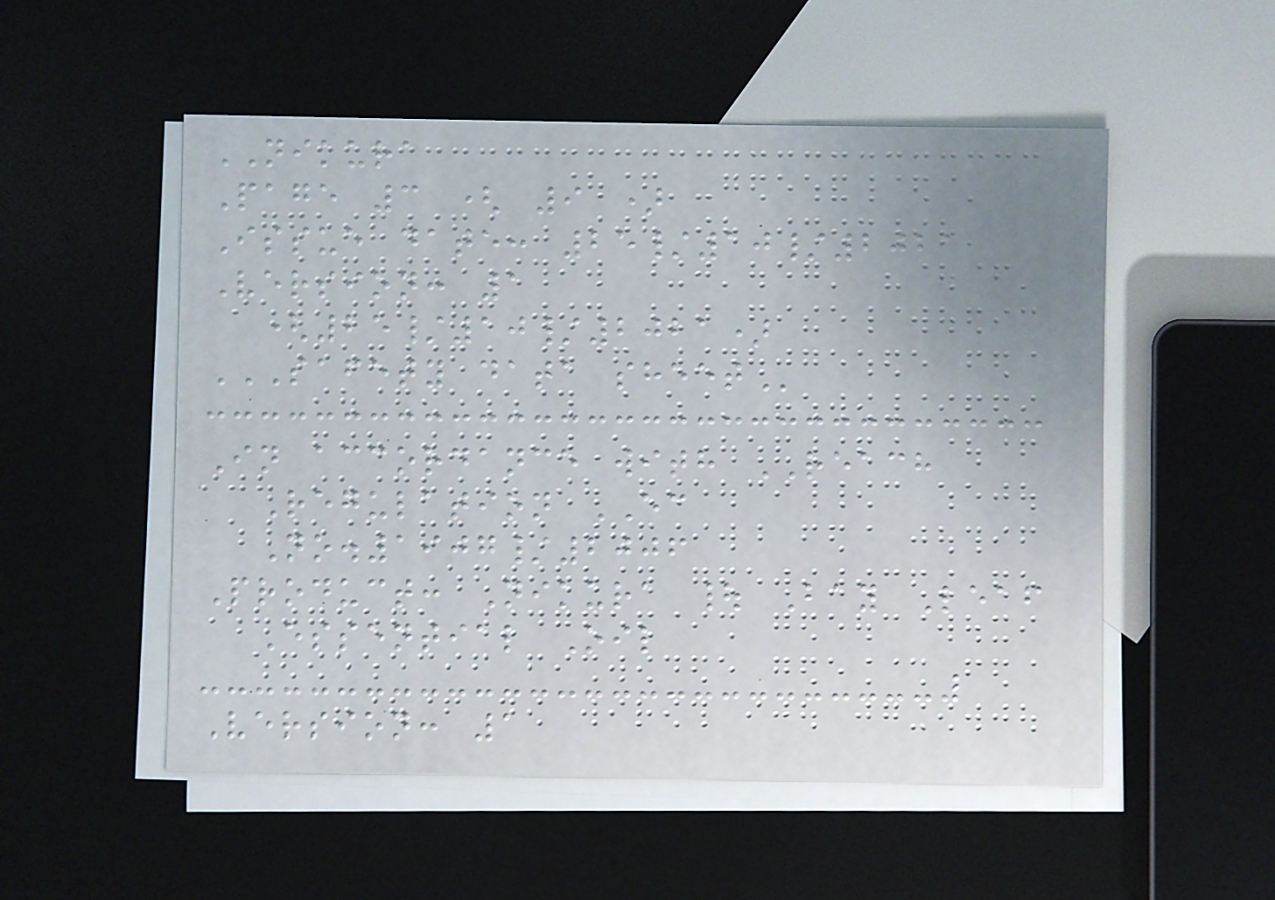NIKURA
Page 3 ( 9 )
Issue date: 25/10/2021
Version: 1
(25/10/2021)
SAFETY DATA SHEET
In accordance with REACH
Regulation EC
No.1907/2006
Product: Nikura | Bay Leaf
Essential Oil
Version: 1
